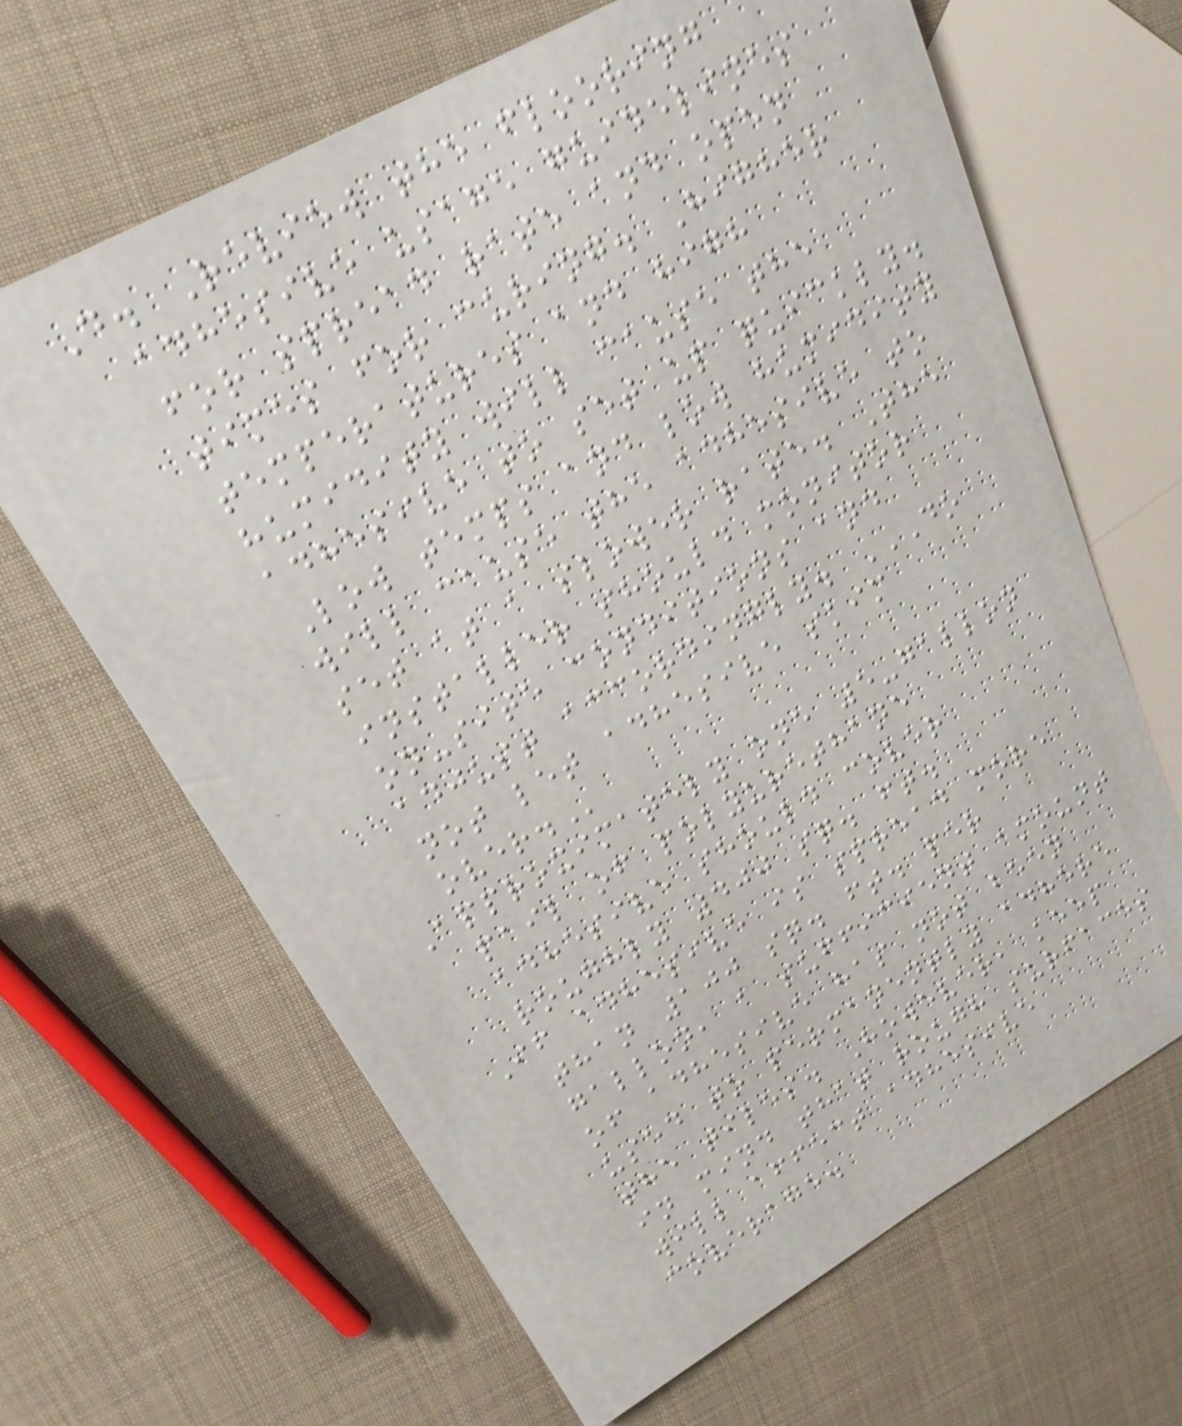D. Review the flooring
adhesive usage guidelines
for spread rate and open
times for curing. Higher
temperatures and high
humidity will cause the
adhesive to set up quickly.
Low temps and low humidity
will cause the adhesive to
set at a slower rate. The
installer should monitor
on-site conditions and
adjust accordingly. DO
NOT LET ADHESIVE SKIM
OVER.
Approximately one 5-gallon
pail of polyurethane
adhesive should cover
roughly 400 sq. ft.
If adhesive is spread more
than 100 sq. ft. per
gallon, a sufficient amount
of adhesive has not been
used to permanently adhere
the tiles. However, keep
in mind that rough surfaces
will affect adhesive
coverage.
